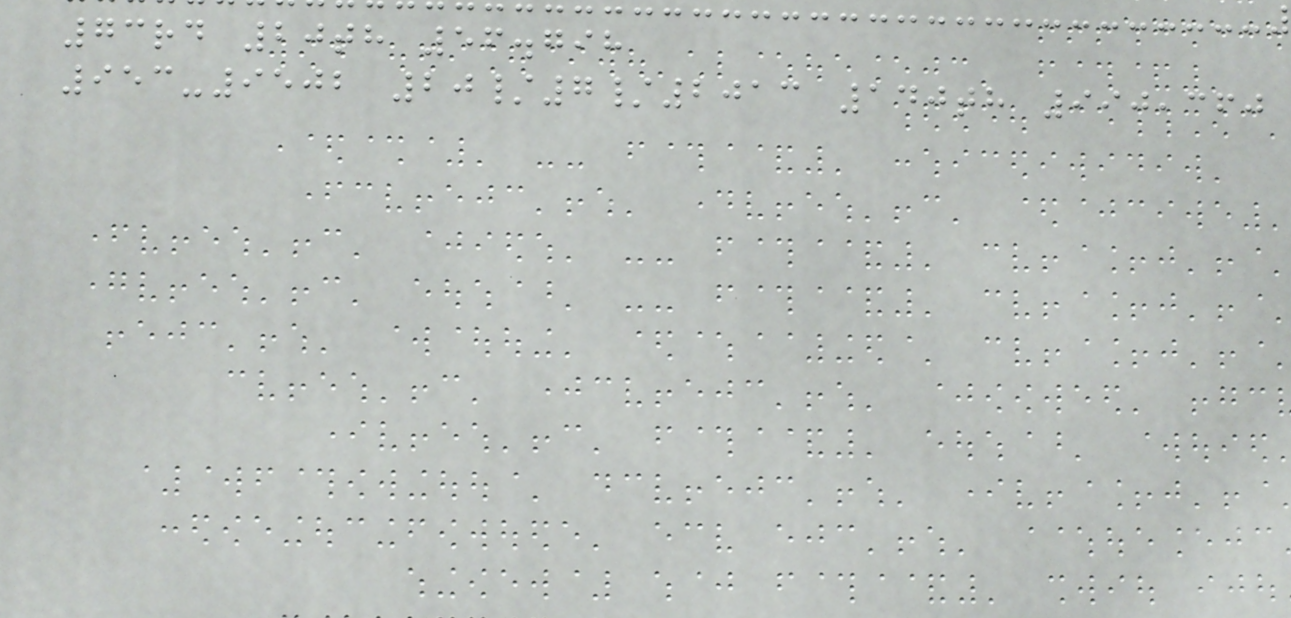73rd 20th 56.798
953-9502 20/7/2013 140th 990,360
